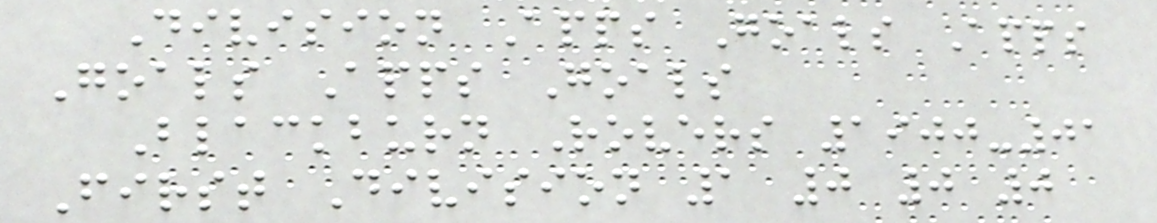Division Apps Goals Apps
Goals Apps Goals
Blackburn Rovers 1900-01
First Division 1 0 0 0
